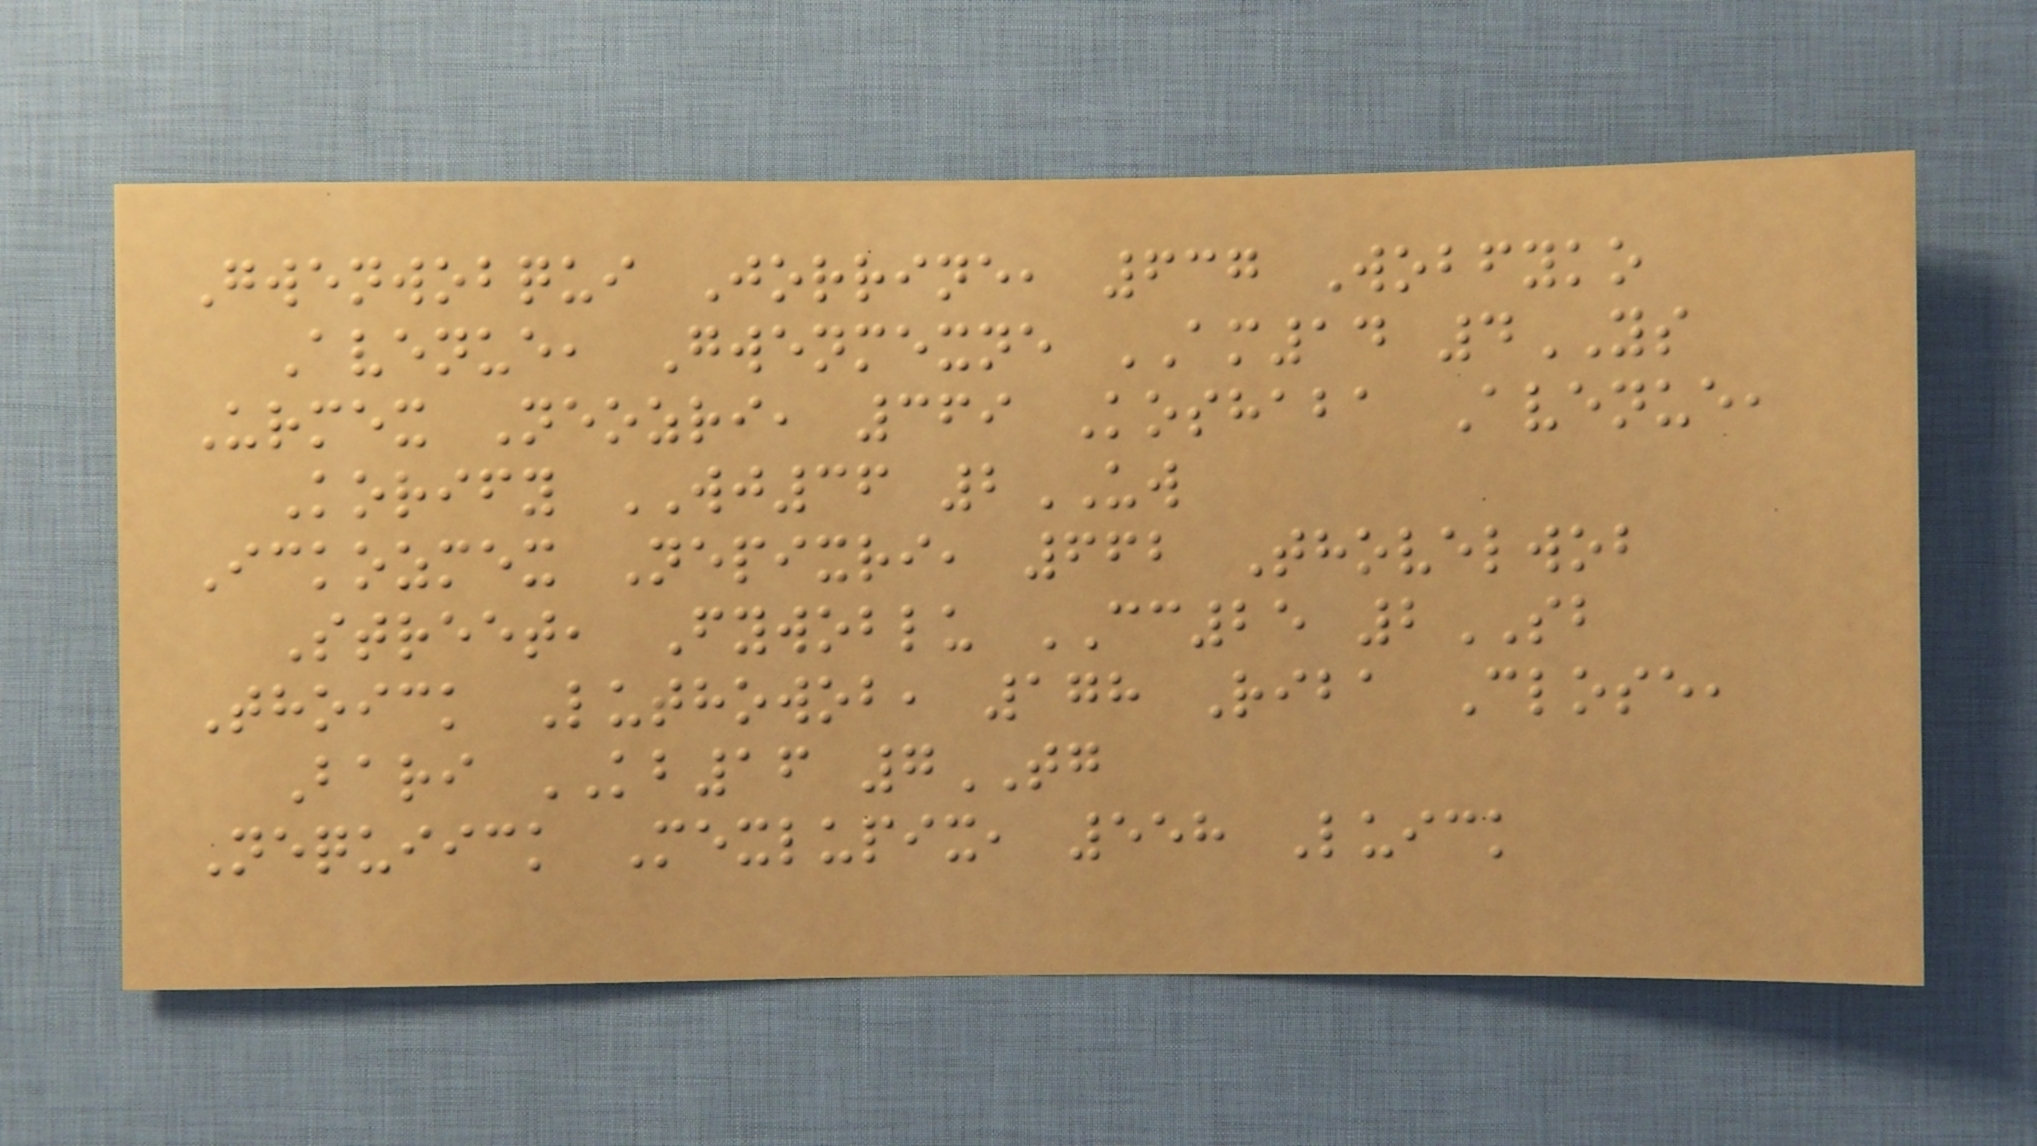Gwenwobqui Jorrine, 637 Wobfyko
Avenue, Gwenmexne AM14 4YS
Urmex Neozri, 369 Koshaba Avenue,
Korify WJ36 2UW
Ickozmex Nepixri, 662 Thovelwob
Street, Fywoblu CC25 2SB
Thoick Luthowob, 178 Riba Close,
Bari KB16 7TG
Nequiick Mexlupix, 558 Luick
